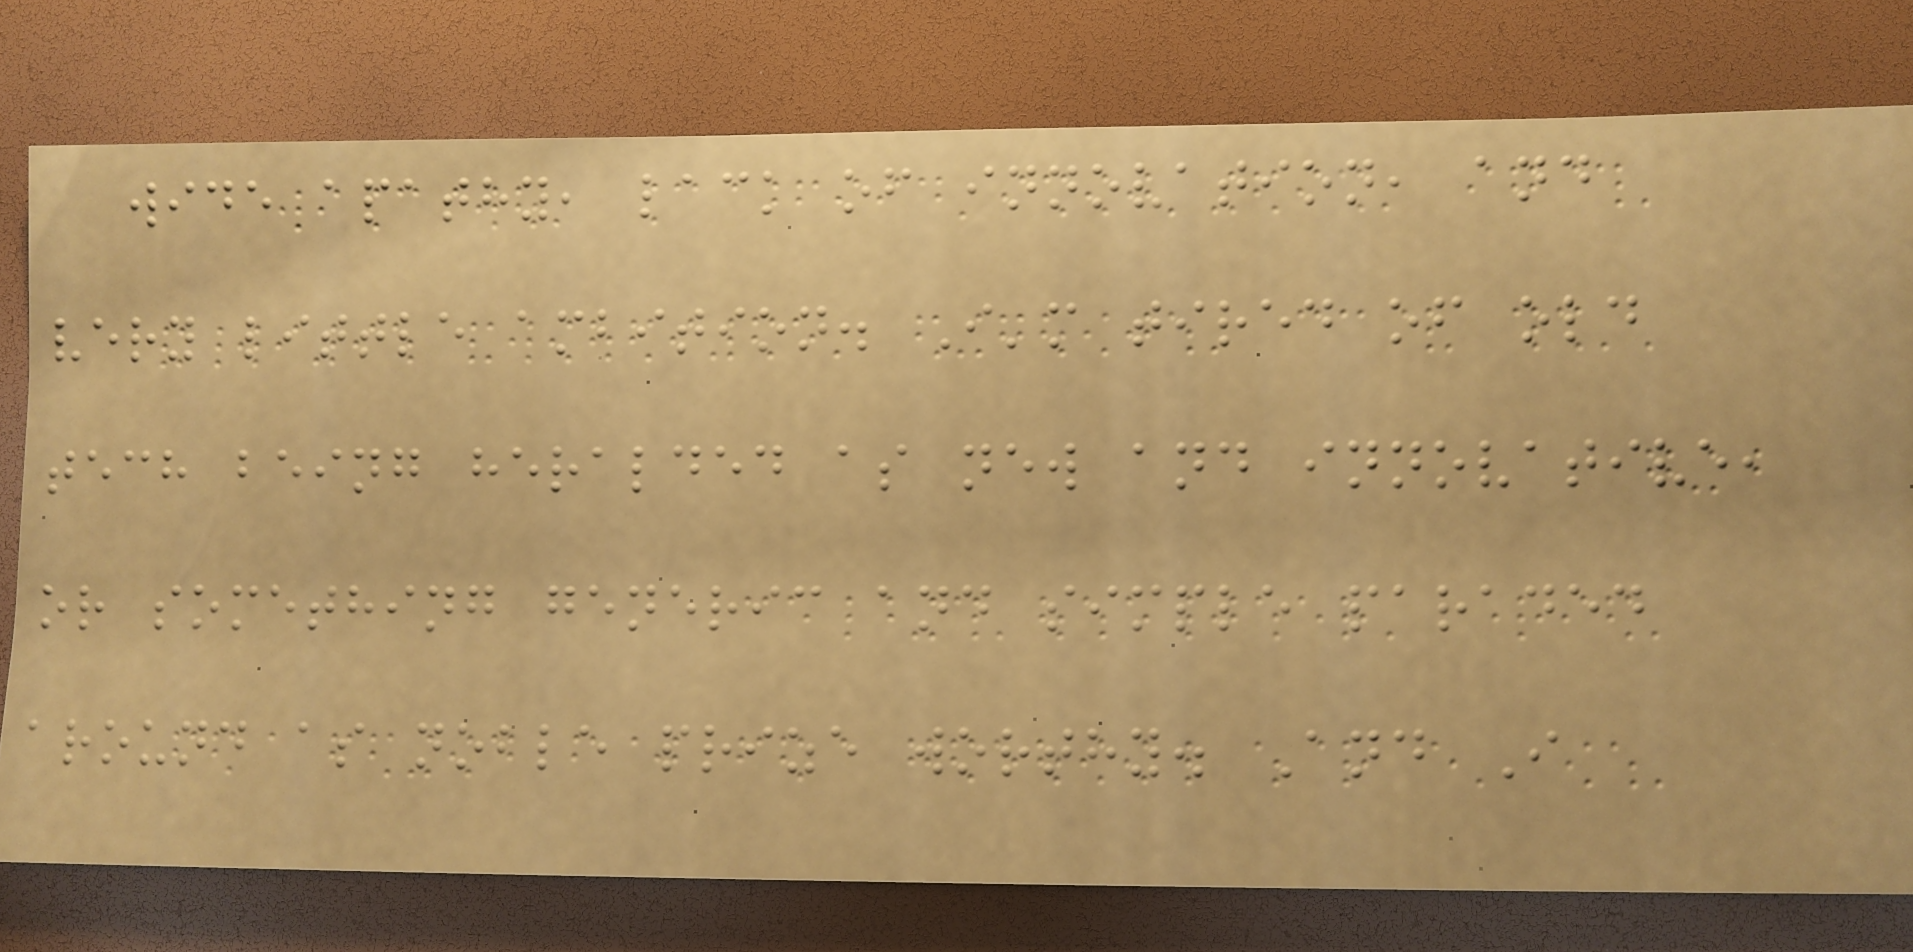wide apathy, lack of innovation, and
very little ambition. I'm tired of old
tech being heralded as new and innovative,
or something generic and simple paraded
around as noble prize worthy. And I
